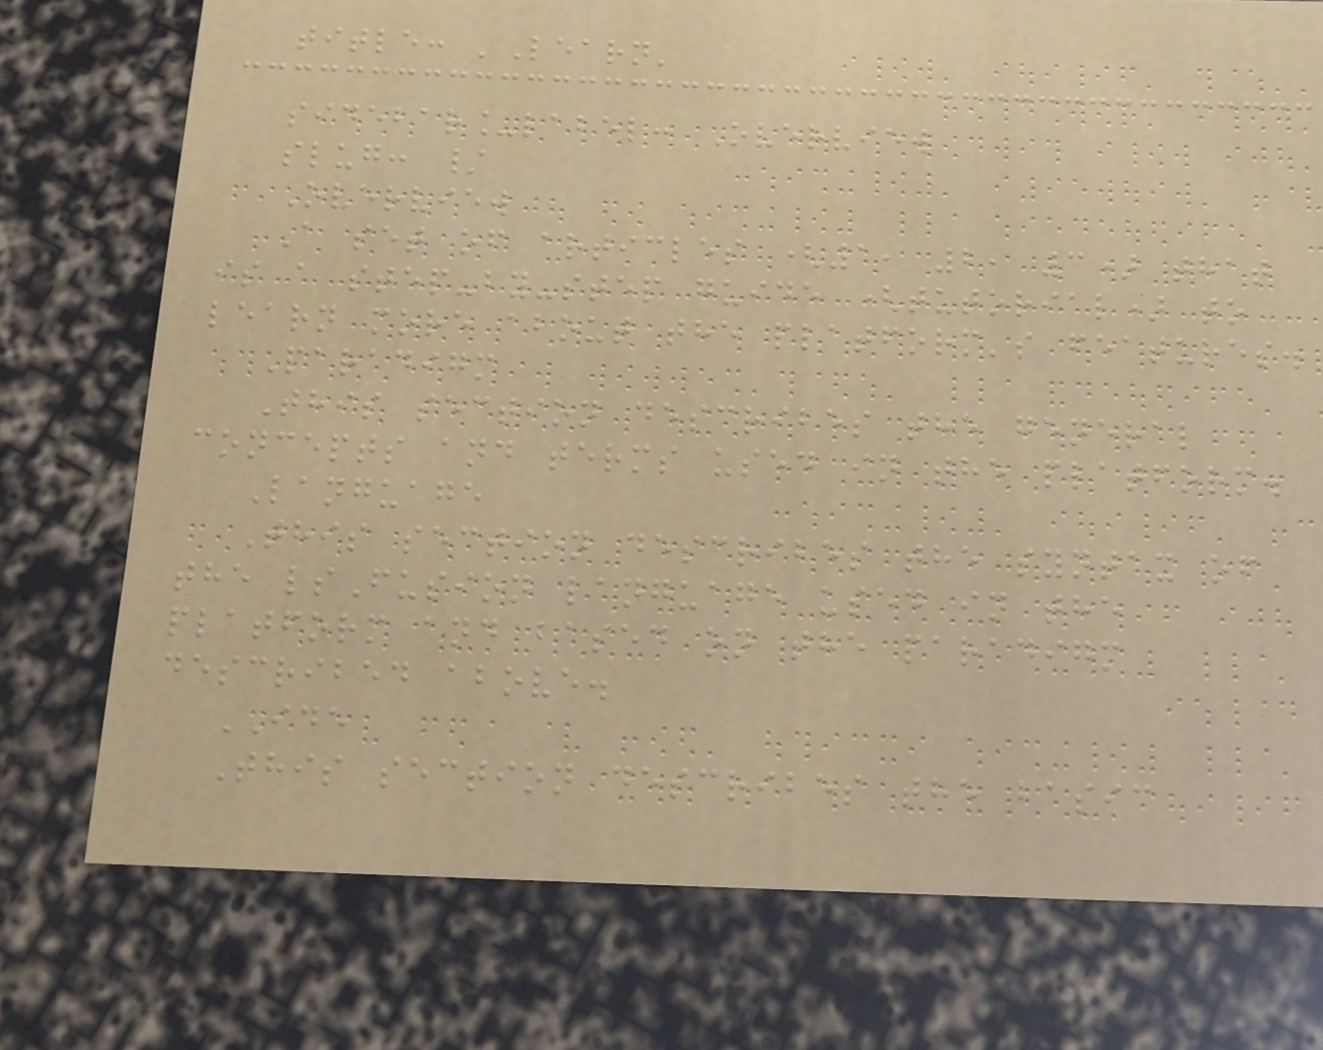title: 'Learn'
sidebar_label: Overview
slug: /
Overview
A set of articles (1, 2, 3) that
is a step-by-step guide (tutorial) to
learn more about the platform's features.
Paradigm
This section describes the general
concepts and terms used in the platform.
Language
This section describes the syntax of
the lsFusion language used in the
platform and based on the paradigm
described above.
IDE
This section describes the basic
